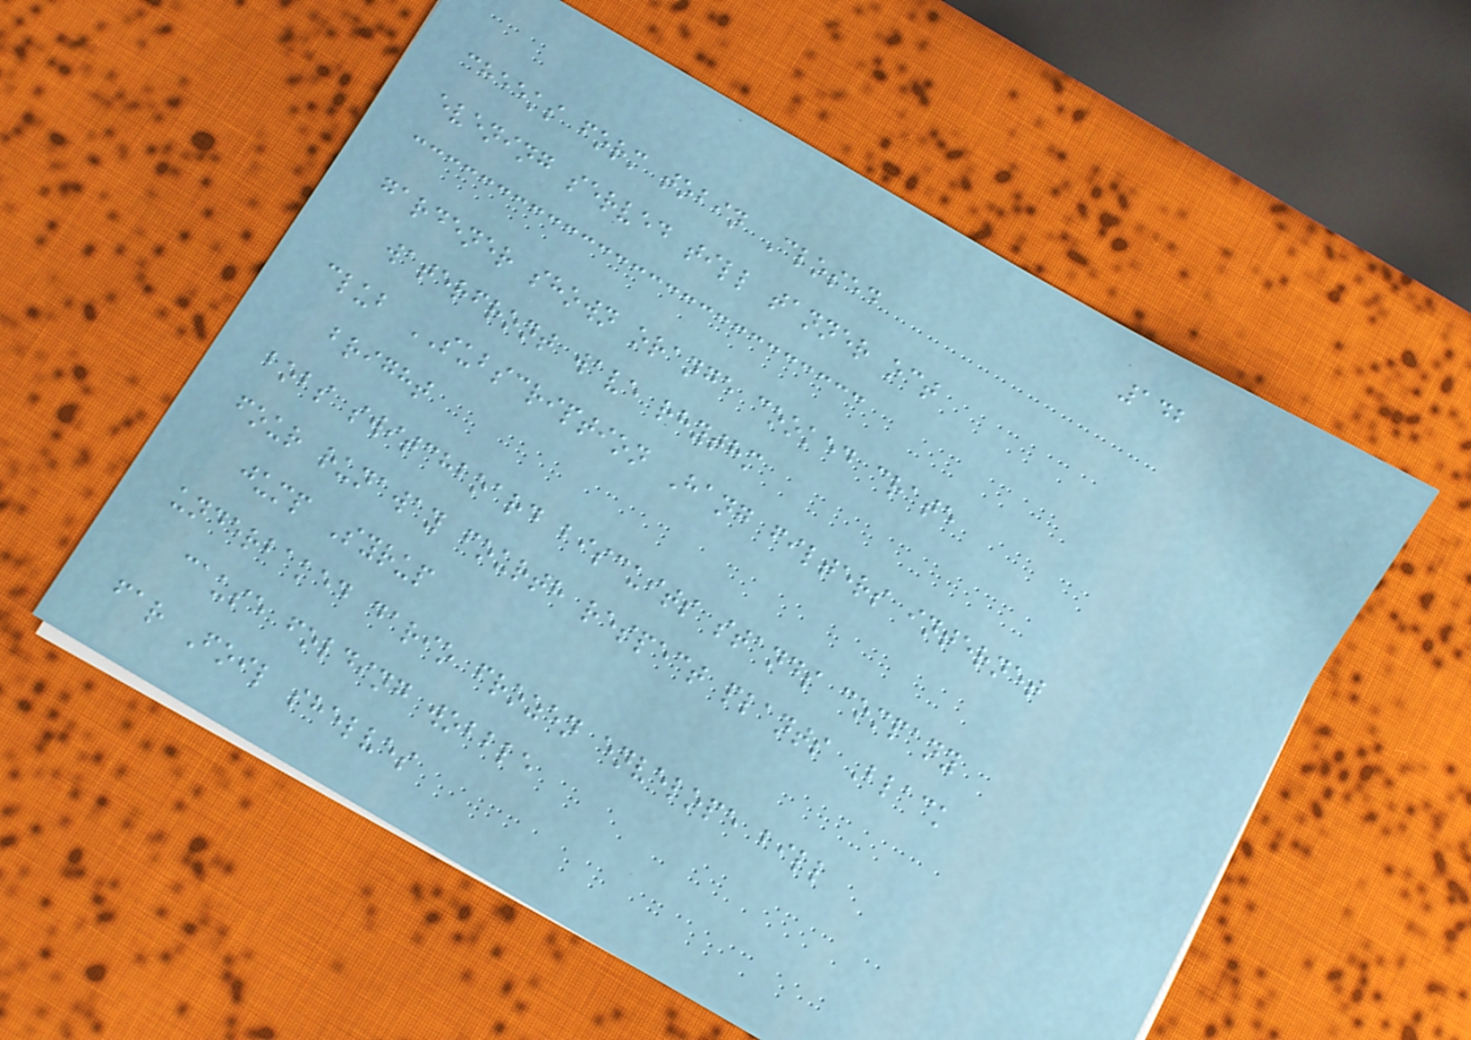142
cheeks form tobin Closed
evening served till tanner oct
gardener shown orange cooked crate
waterfront wave rhythm
club SUBSCRIPTION Hang filters internet
bright
bobs switchboard biscuits stands company
four runaway fourth respect plants Black
jump Syrup
underbaked dario frozen envelope bill
cause folding wobble
far Foil shelves
